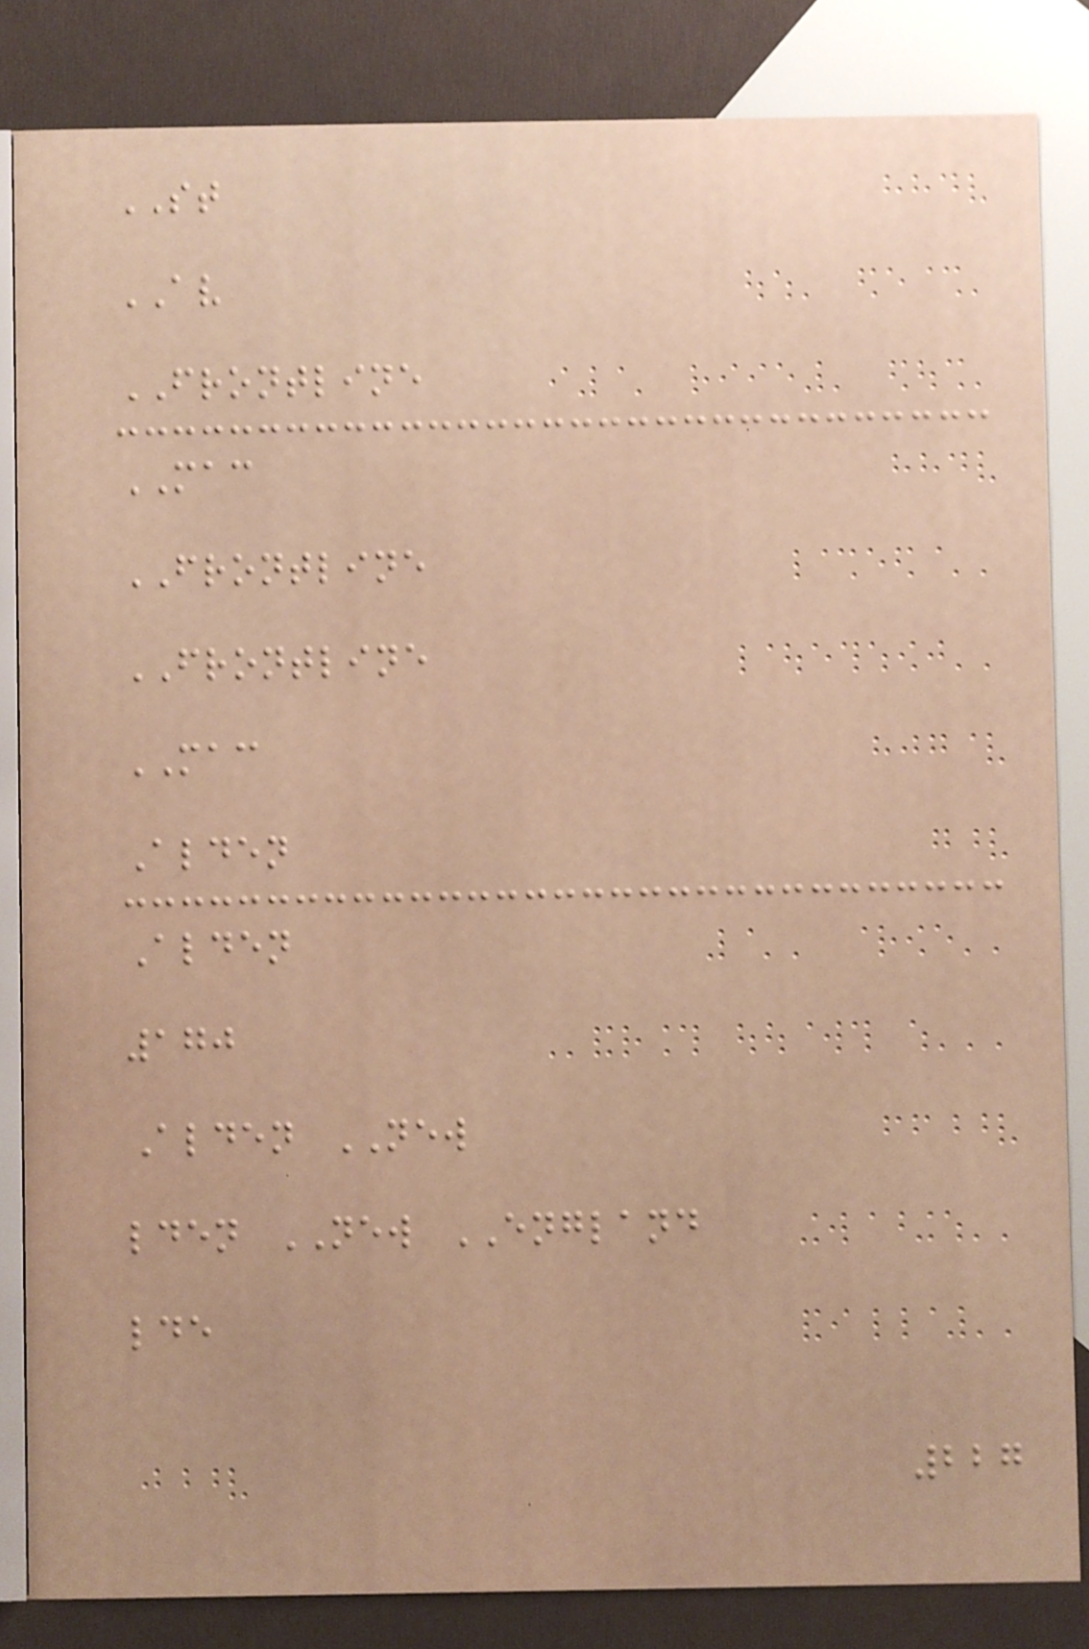ST
AV
FRONTLINE
MAC
FRONTLINE
FRONTLINE
MAC
Alden
Alden
170
Alden NEW
lden NEW ENGLAND
lde
227
